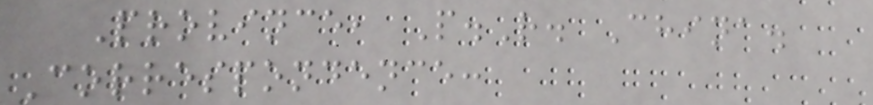Province, P.R. China.
Correspondence:
